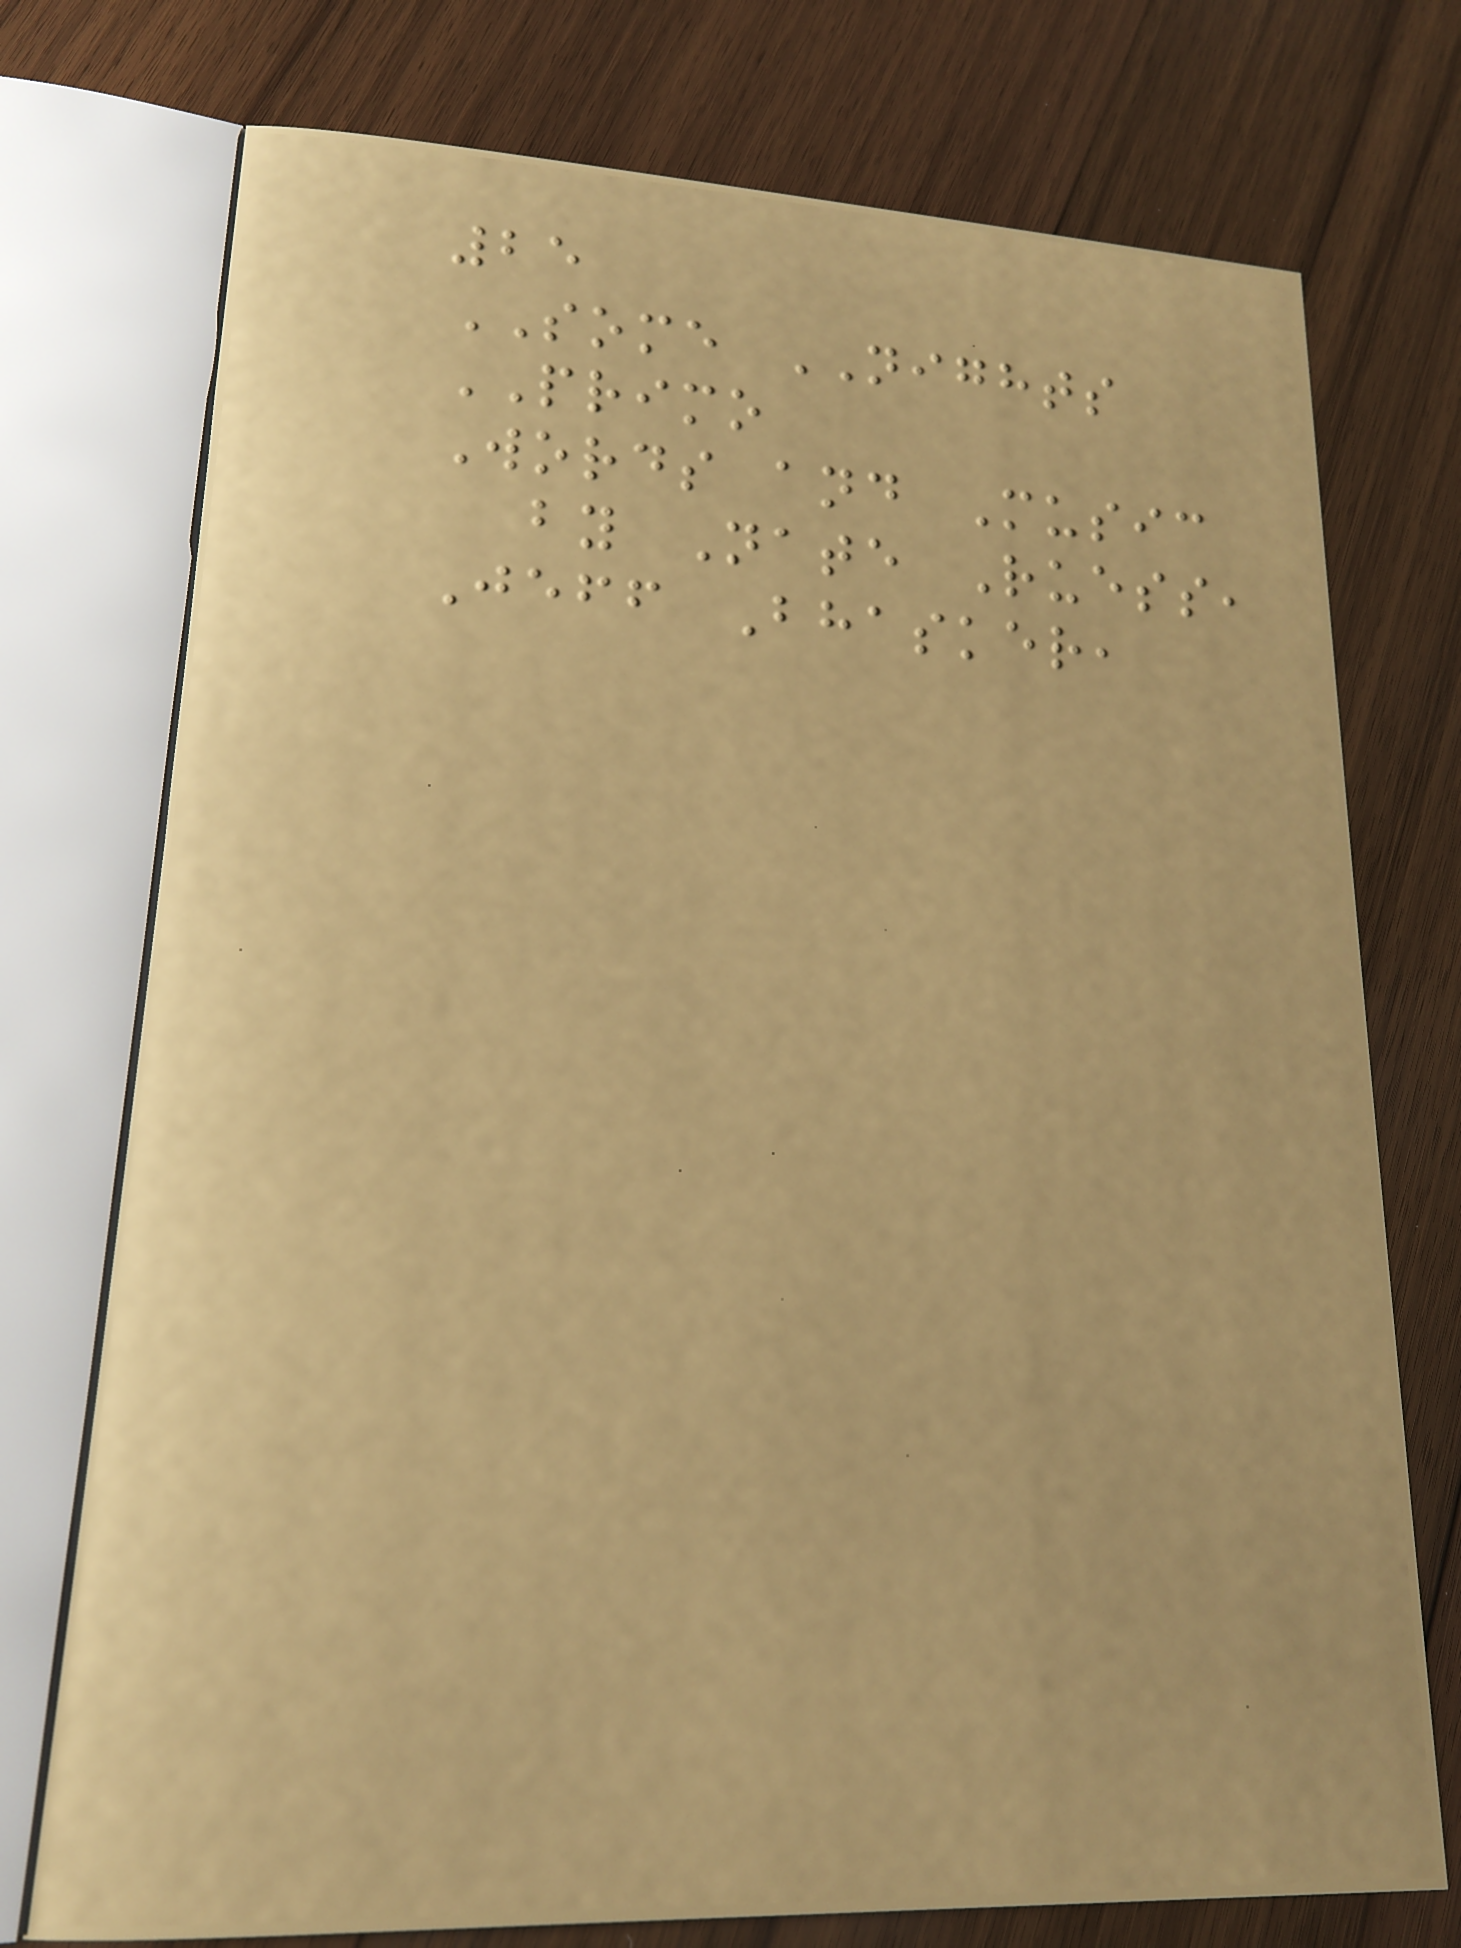25
SOME NIGHTS
PRIMO
Words and Music
by Nate Ruess,
Jeff Bhasker,
